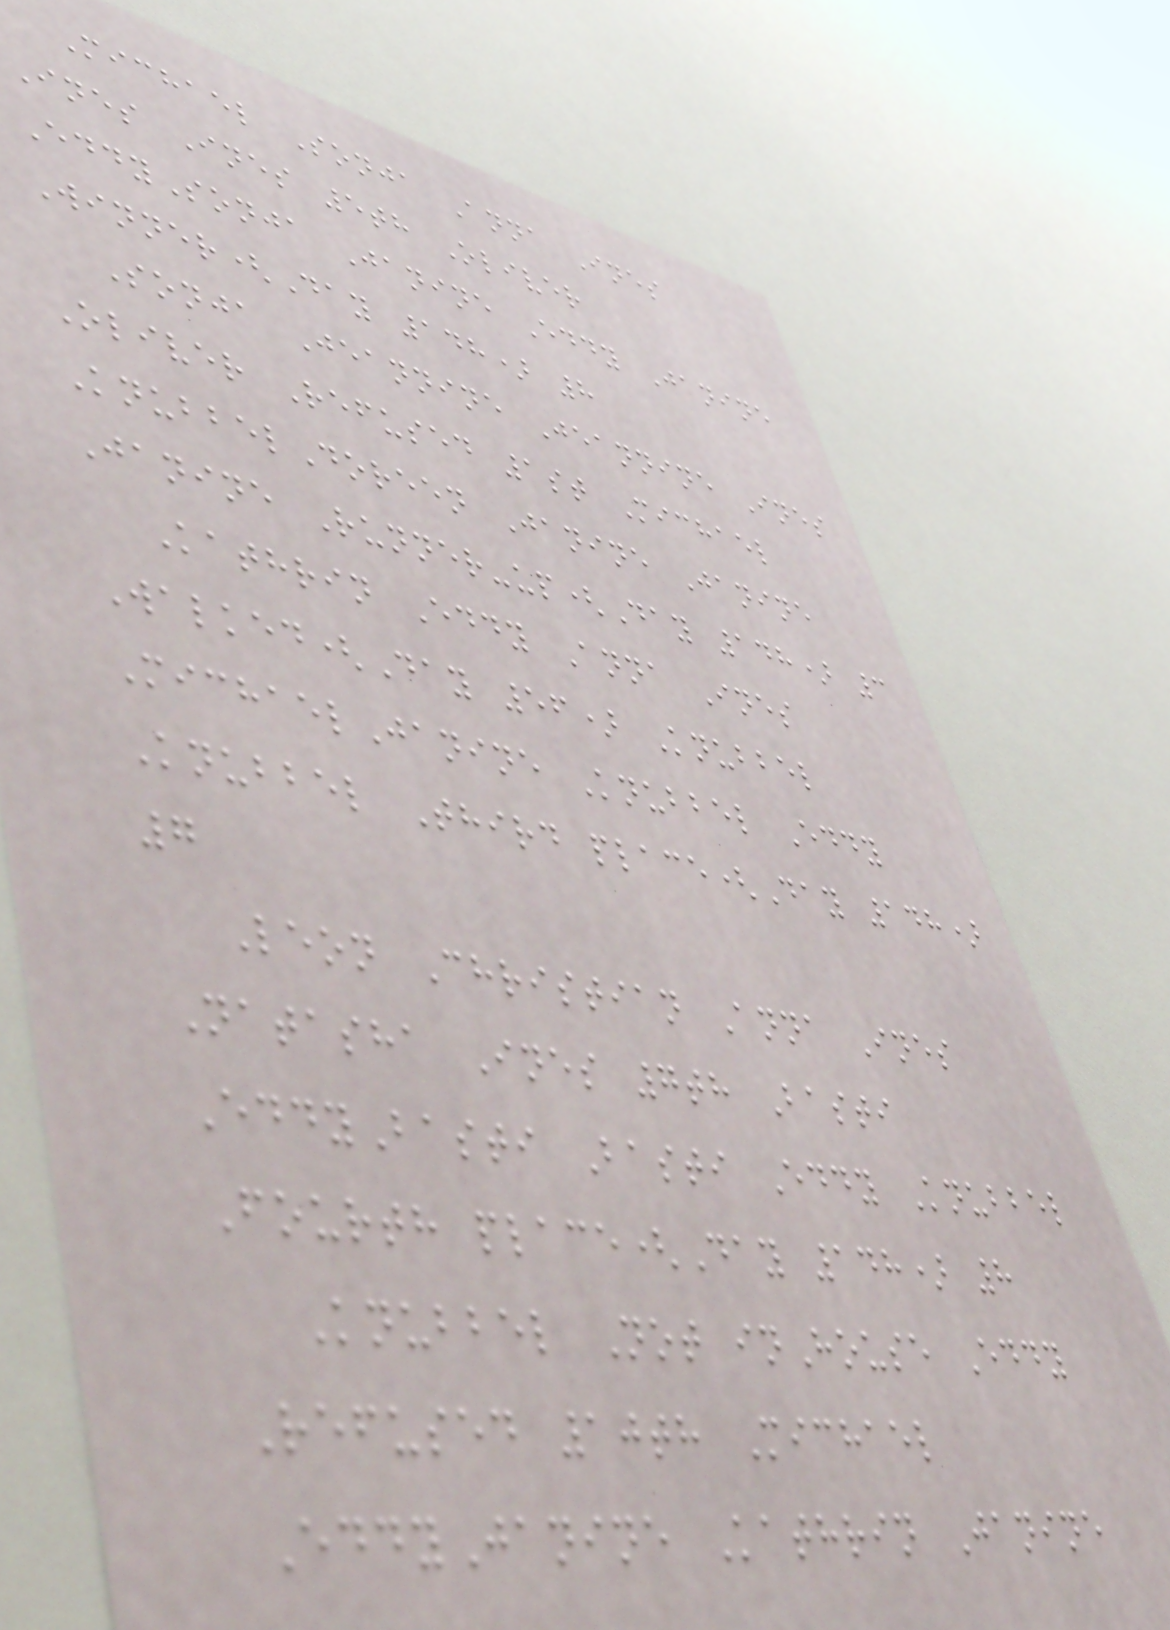Michael Sonja Anna Ines
Ines Ines 5th Oliver
EddySonja Janine Eddy Janine
Winner(Day 148) 8
Sonja Jeannine Jeannine Ines
Oliver Refused 1st Michael
KnubbelDoreen Janine Janine
Janine Runner-up(Day 148) 3
Kathrin Eddy Anna Ines
Walked(Day 56) Knubbel
MichaelJanine Knubbel Eddy
Knubbel Third place(Day 148)
7
Leon Christian Anna Ines
Natasha Ines 7th Basti
EddyBasti Basti Eddy Knubbel
Fourth place(Day 148) 8
Knubbel Not inHouse Eddy
Refused 10th Michael
EddyJanine Kathrin Janine
